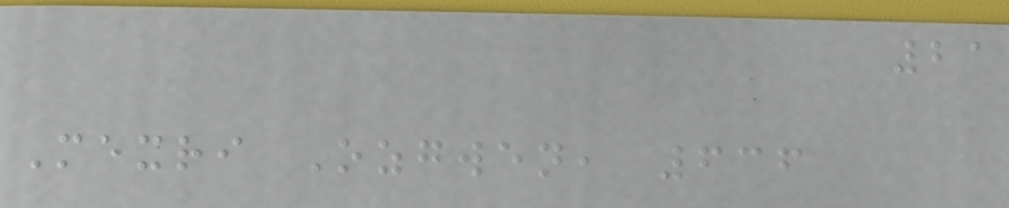21
Mexri Ozgwen, 636
